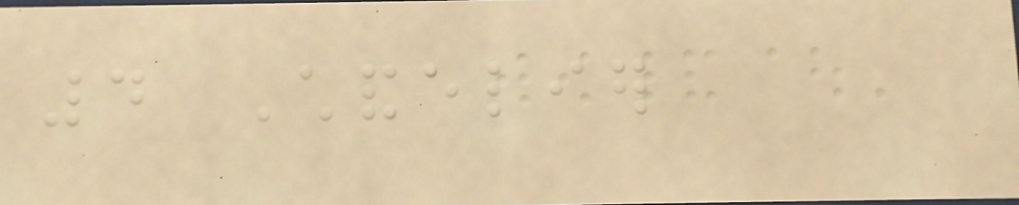4 Chandelier
